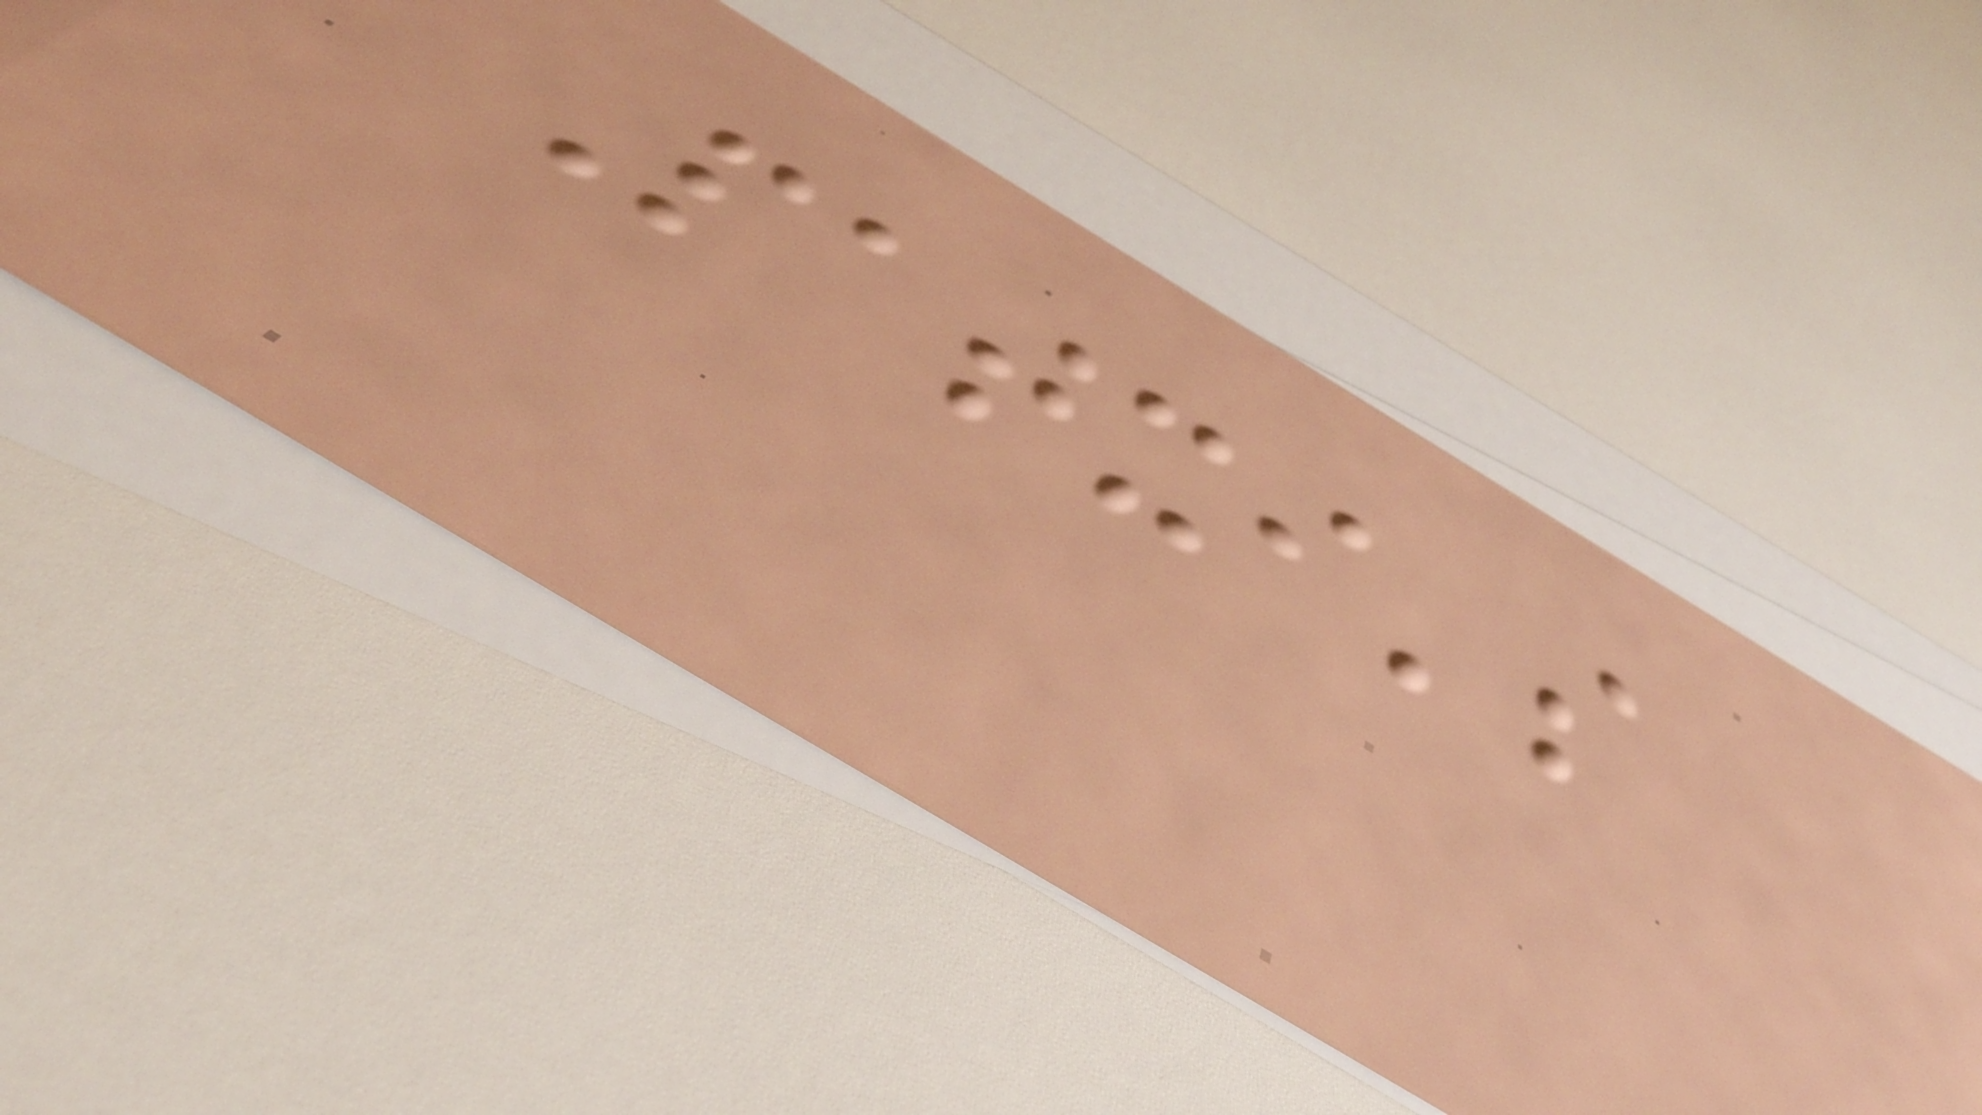Patxi's
